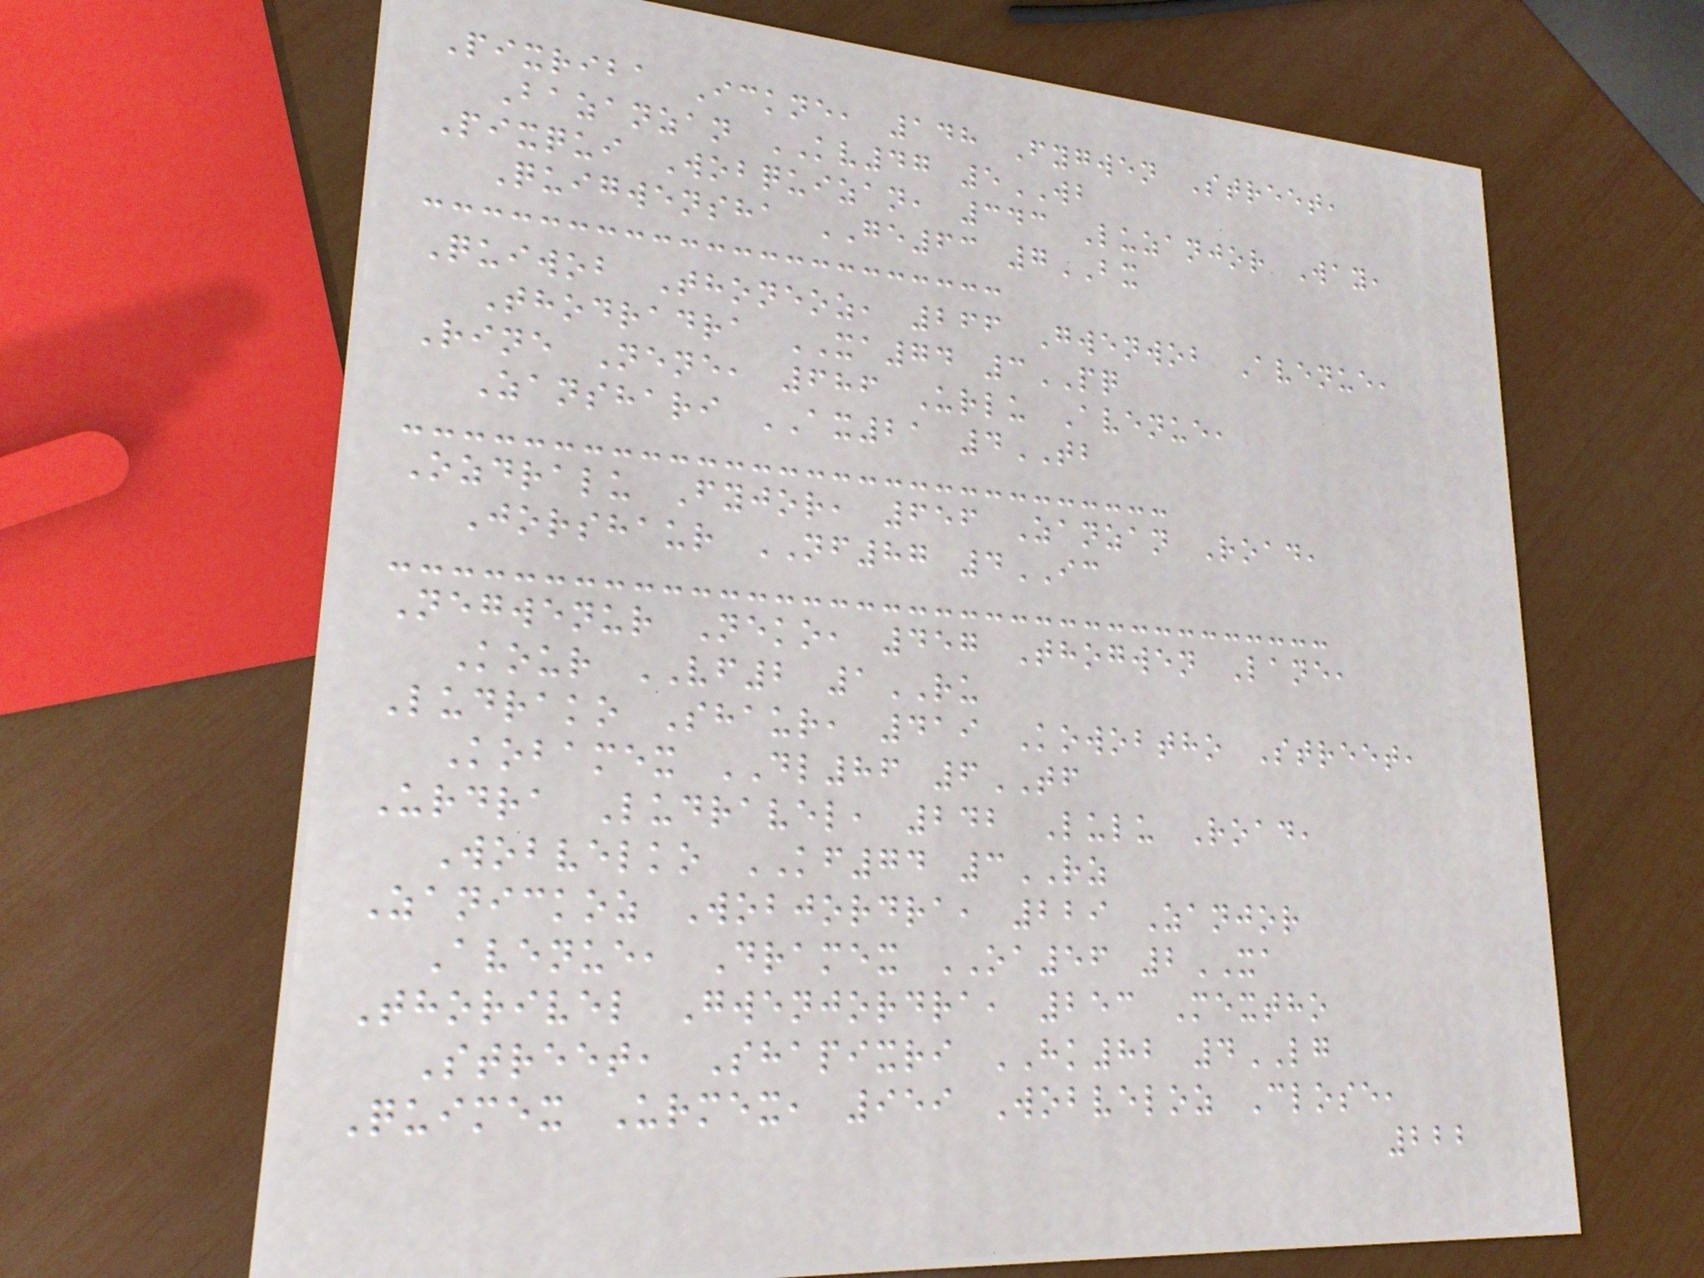Pixriba Ickne, 148 Fygwen Street,
Bazanzan KV47 5WB
Pixqui Wobquizan, 343 Luzanjor Way,
Quigwensha GE63 7BX
Quiwob Thoneoz, 266 Gwenwob Avenue,
Thodradra XA74 3PQ
Rine Nene, 686 Urlu Avenue,
Zanshari AX21 4TB
Ozdralu Fyjor, 656 Zanzan Road,
Jorshaur NF87 4IC
Negwenur Neko, 457 Thogwen Lane,
Kour VF2 1RU
Ludrako Shaur, 419 Kowobtho Street,
Kobamex DL86 6TF
Urdra Ludravel, 242 Lulu Road,
Wobvelko KF74 3RZ
Zanickoz Wobjordra, 229 Zanjor
Avenue, Dramex OA56 2XA
Thorivel Gwenjordra, 253 Mextho
Street, Shapixri HK82 4LG
Quimex Urmex, 959 Wobveloz Close,
222
